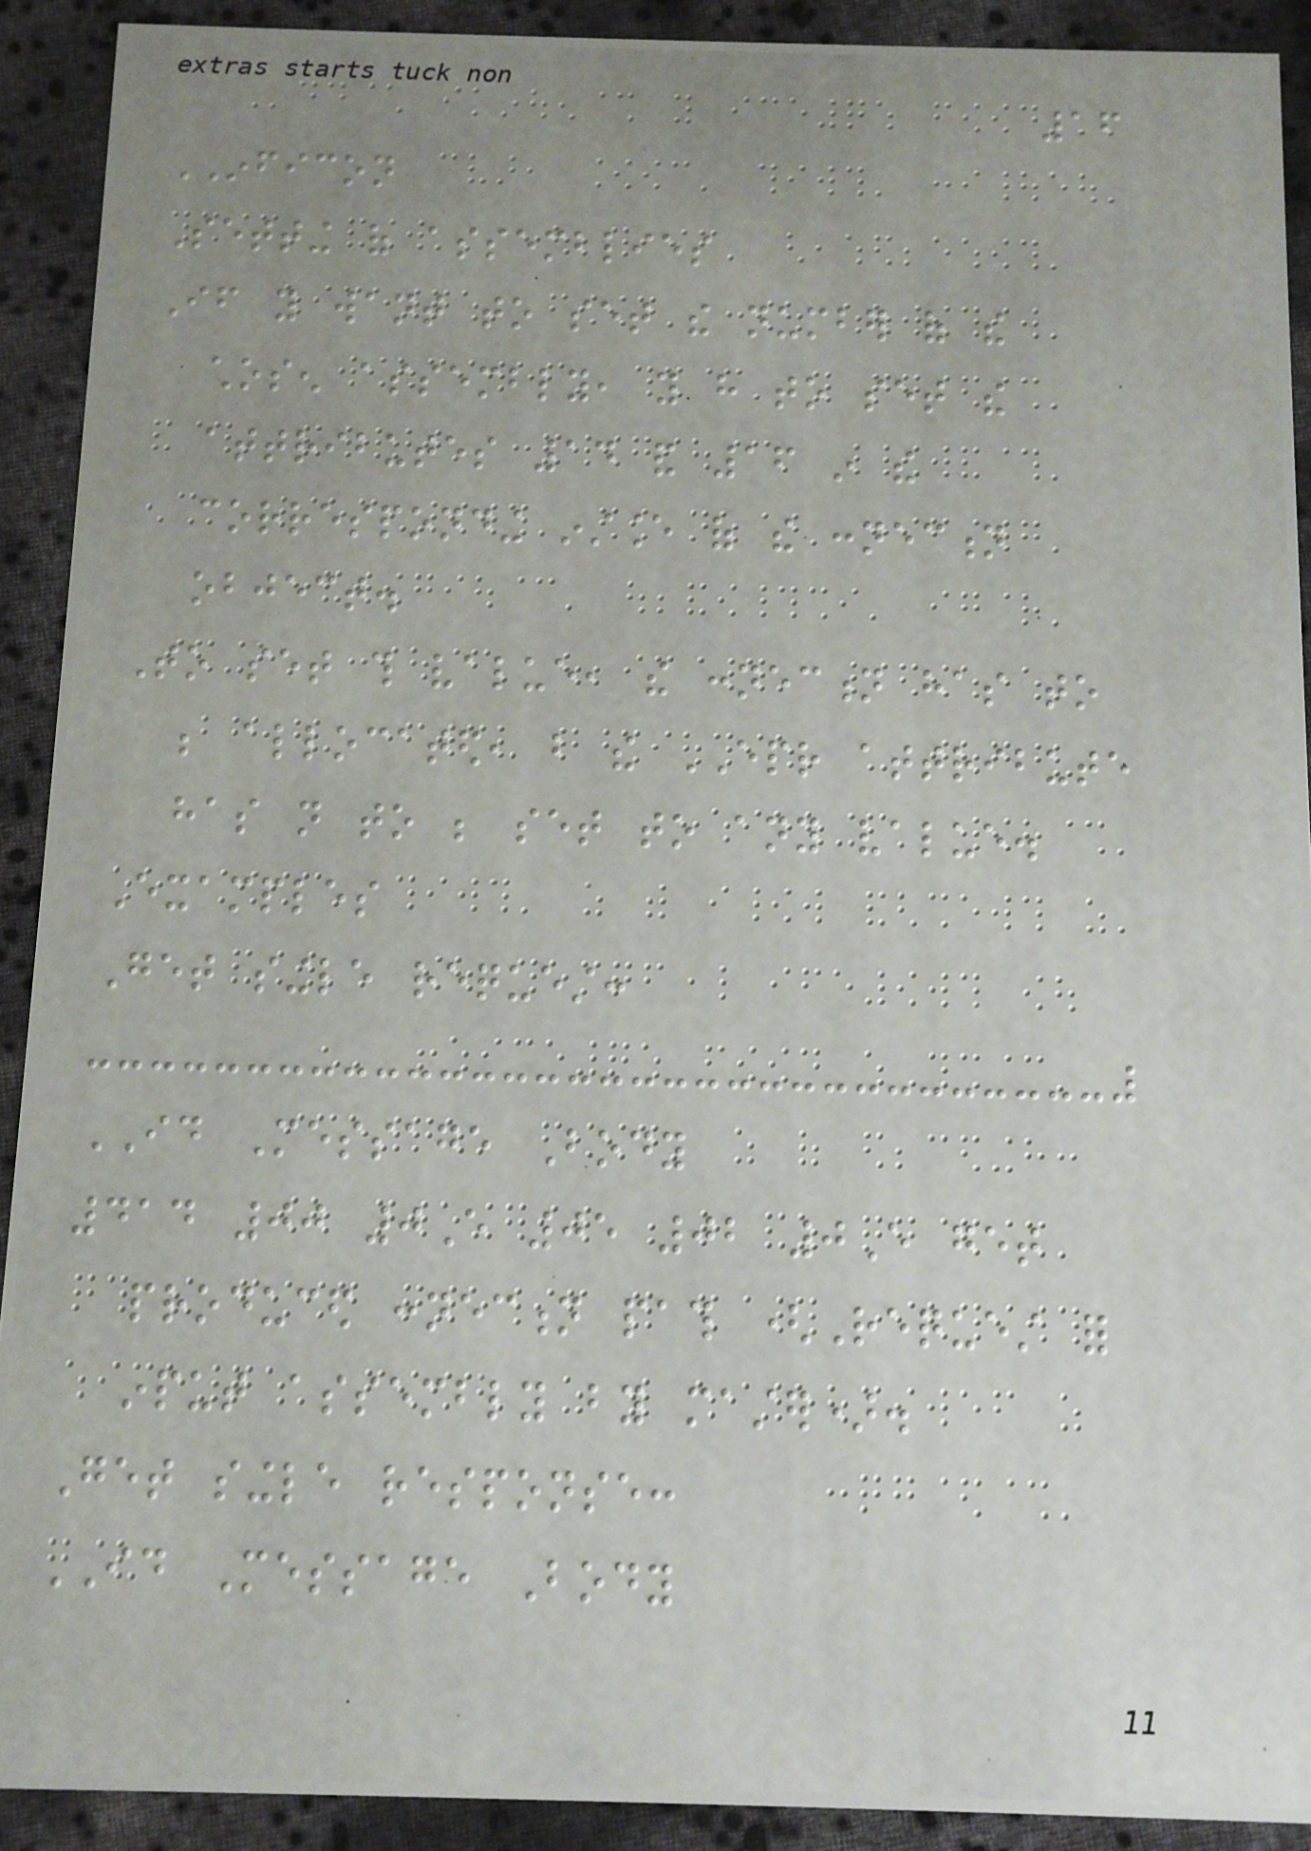16
INFICON
Setting of assemblies
If you want to set the number of the
chosen assembly, you have to set the
attributes 14 and 16 in the
corresponding instance of the connection
object.
To set this value, the connection has to
be allocated, but the EPR attribute
has not to be set to any value.
Examples
Get single request:
ID Message Body
414 00 0E 05 02 0E get
produced connection path (Request for
input assembly by master).
Get single response:
ID Message Body
